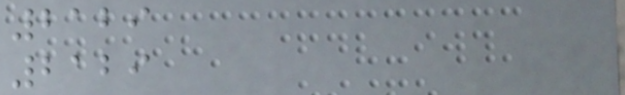2129
2129
